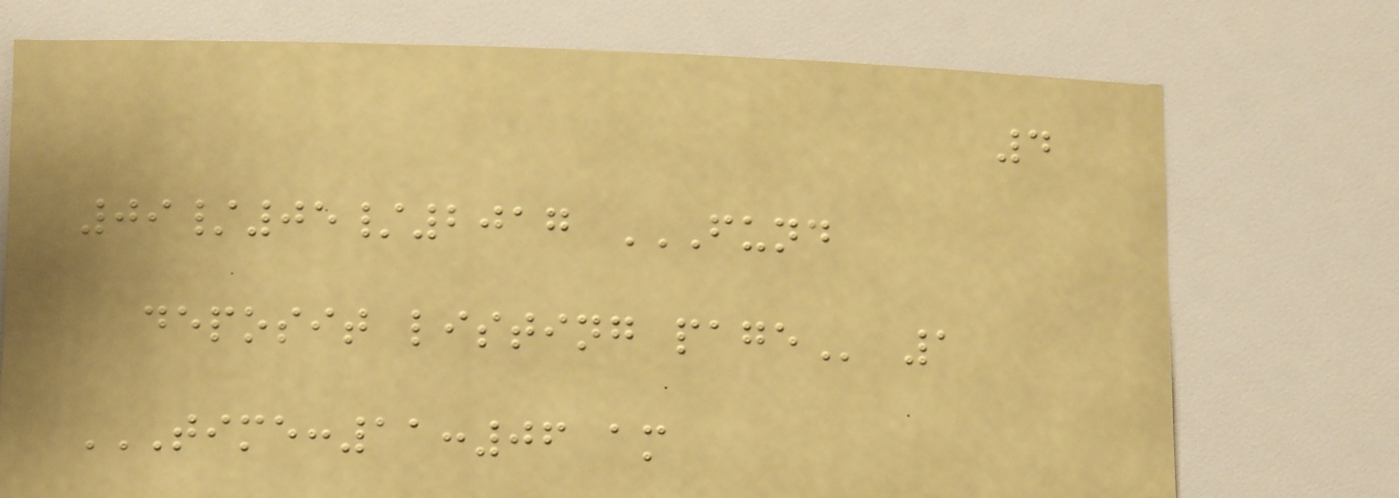4
09/05/2017 FUND
DEPOSIT LISTING PAGE 1
TIME:11:06 AM
